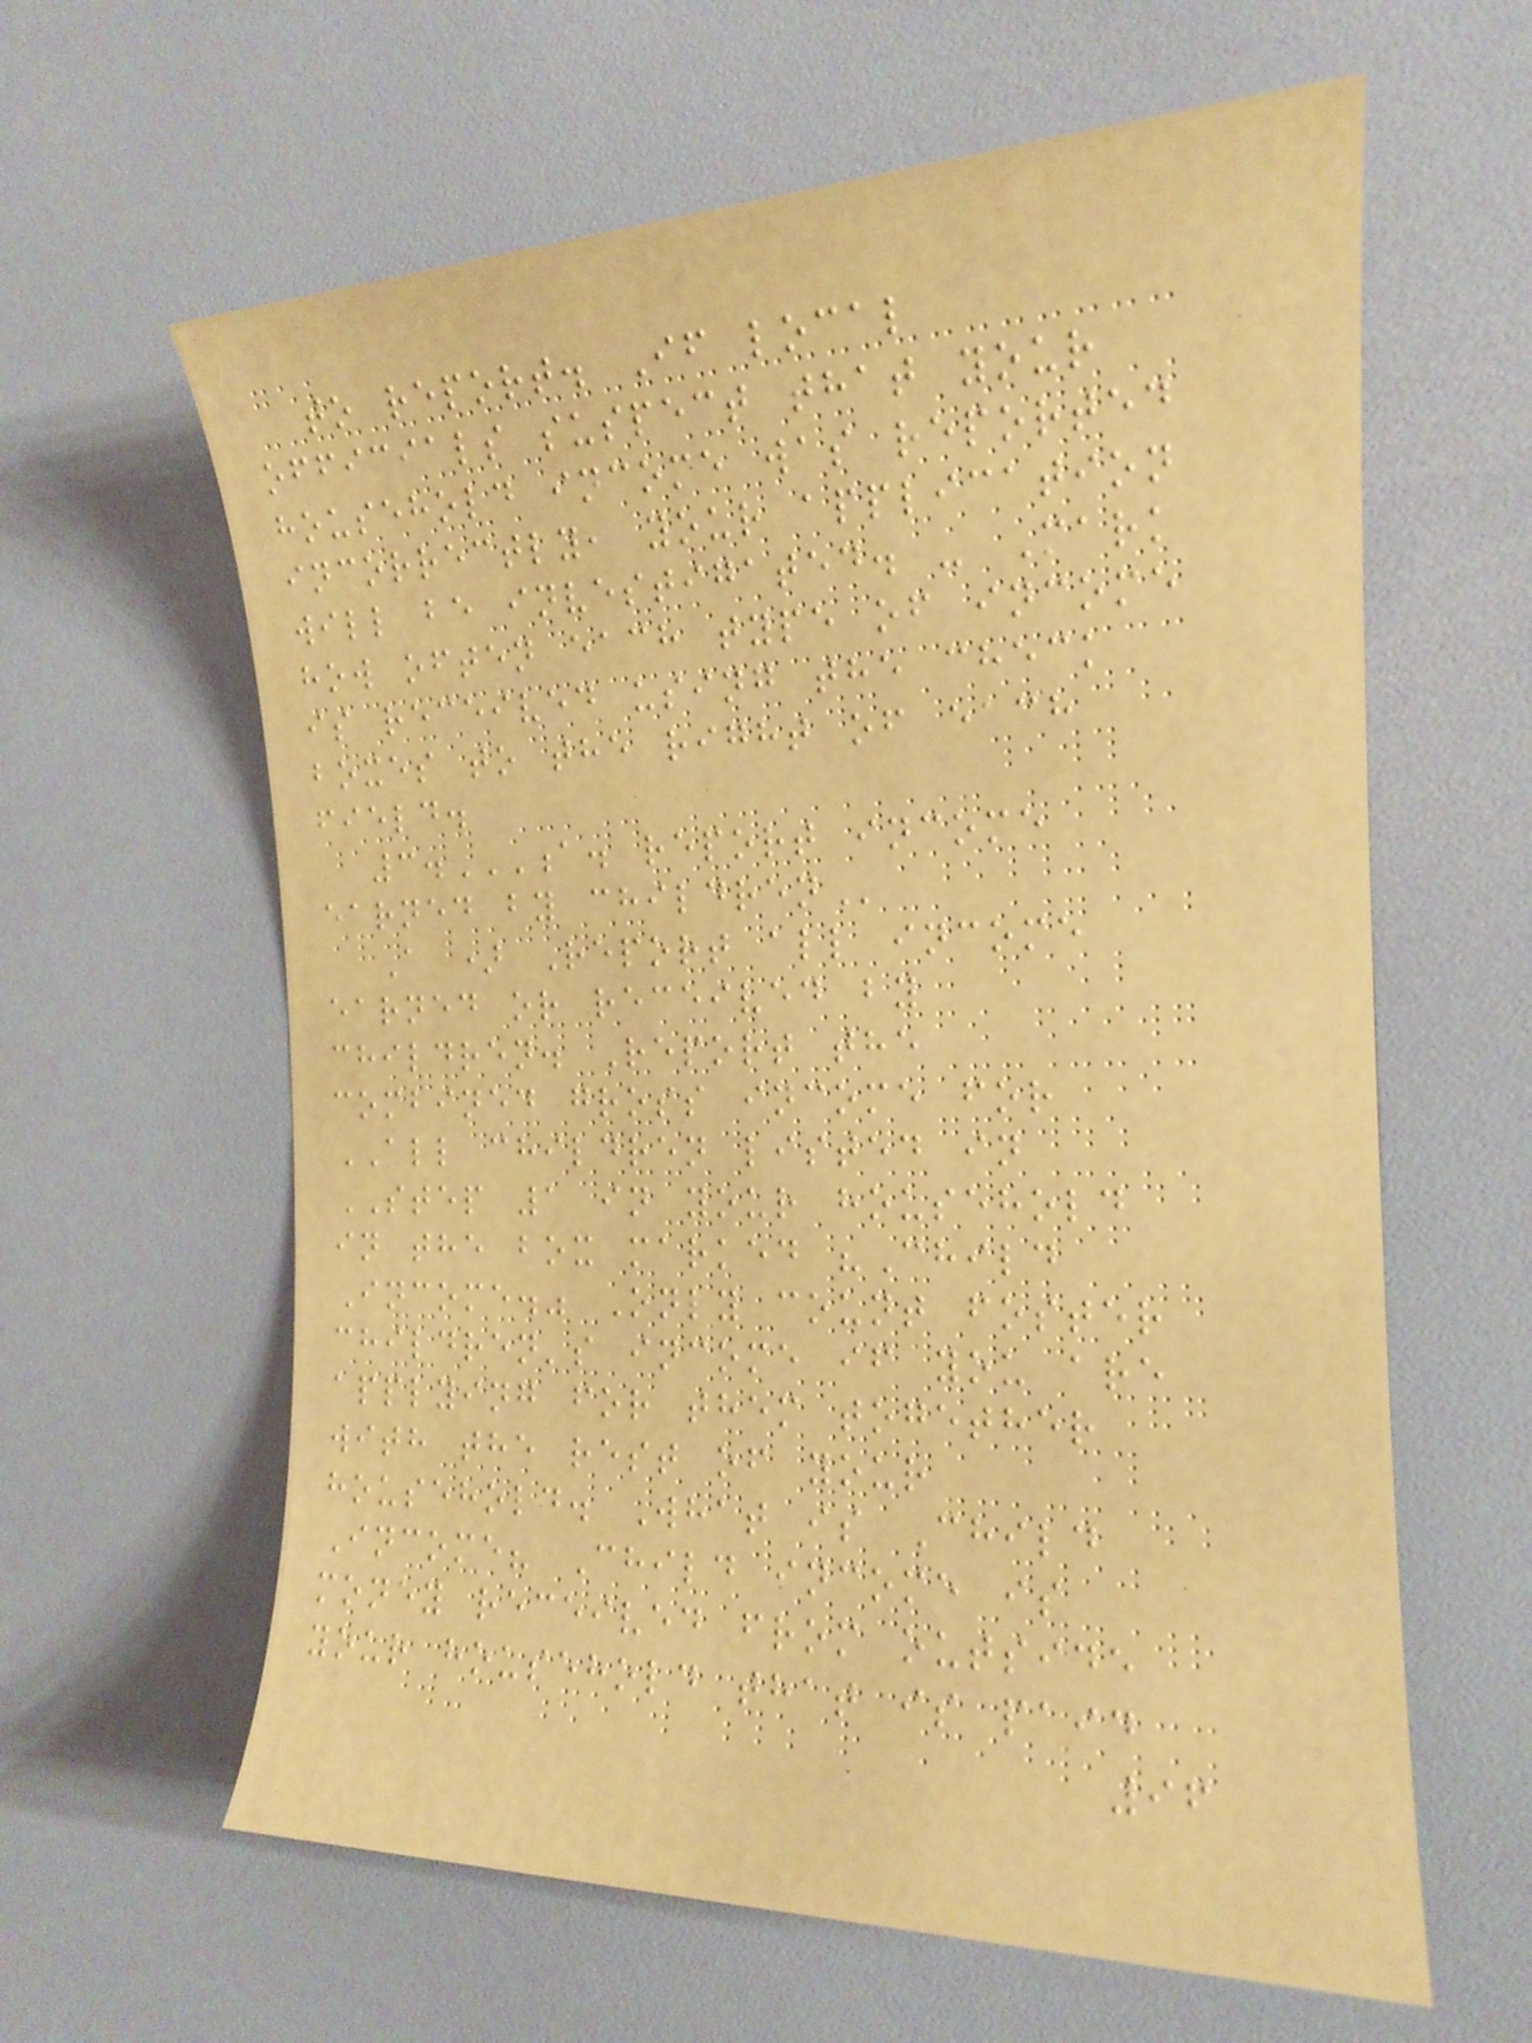to report. If local
officials suspect that your
household income was reported
incorrectly, your application
will be investigated. - Mark
how often each type of income
is received using the check
boxes to the right of each
field.
3.A. REPORT INCOME
EARNED BY CHILDREN
A ) Report all income
earned or received by
children. Report the
combined gross income for
ALL children listed in
STEP 1 in your household
in the box marked "Child
Income." Only count foster
children's income if you are
applying for them together
with the rest of your
household. What is Child
Income? Child income is
money received from outside
your household that is paid
96
